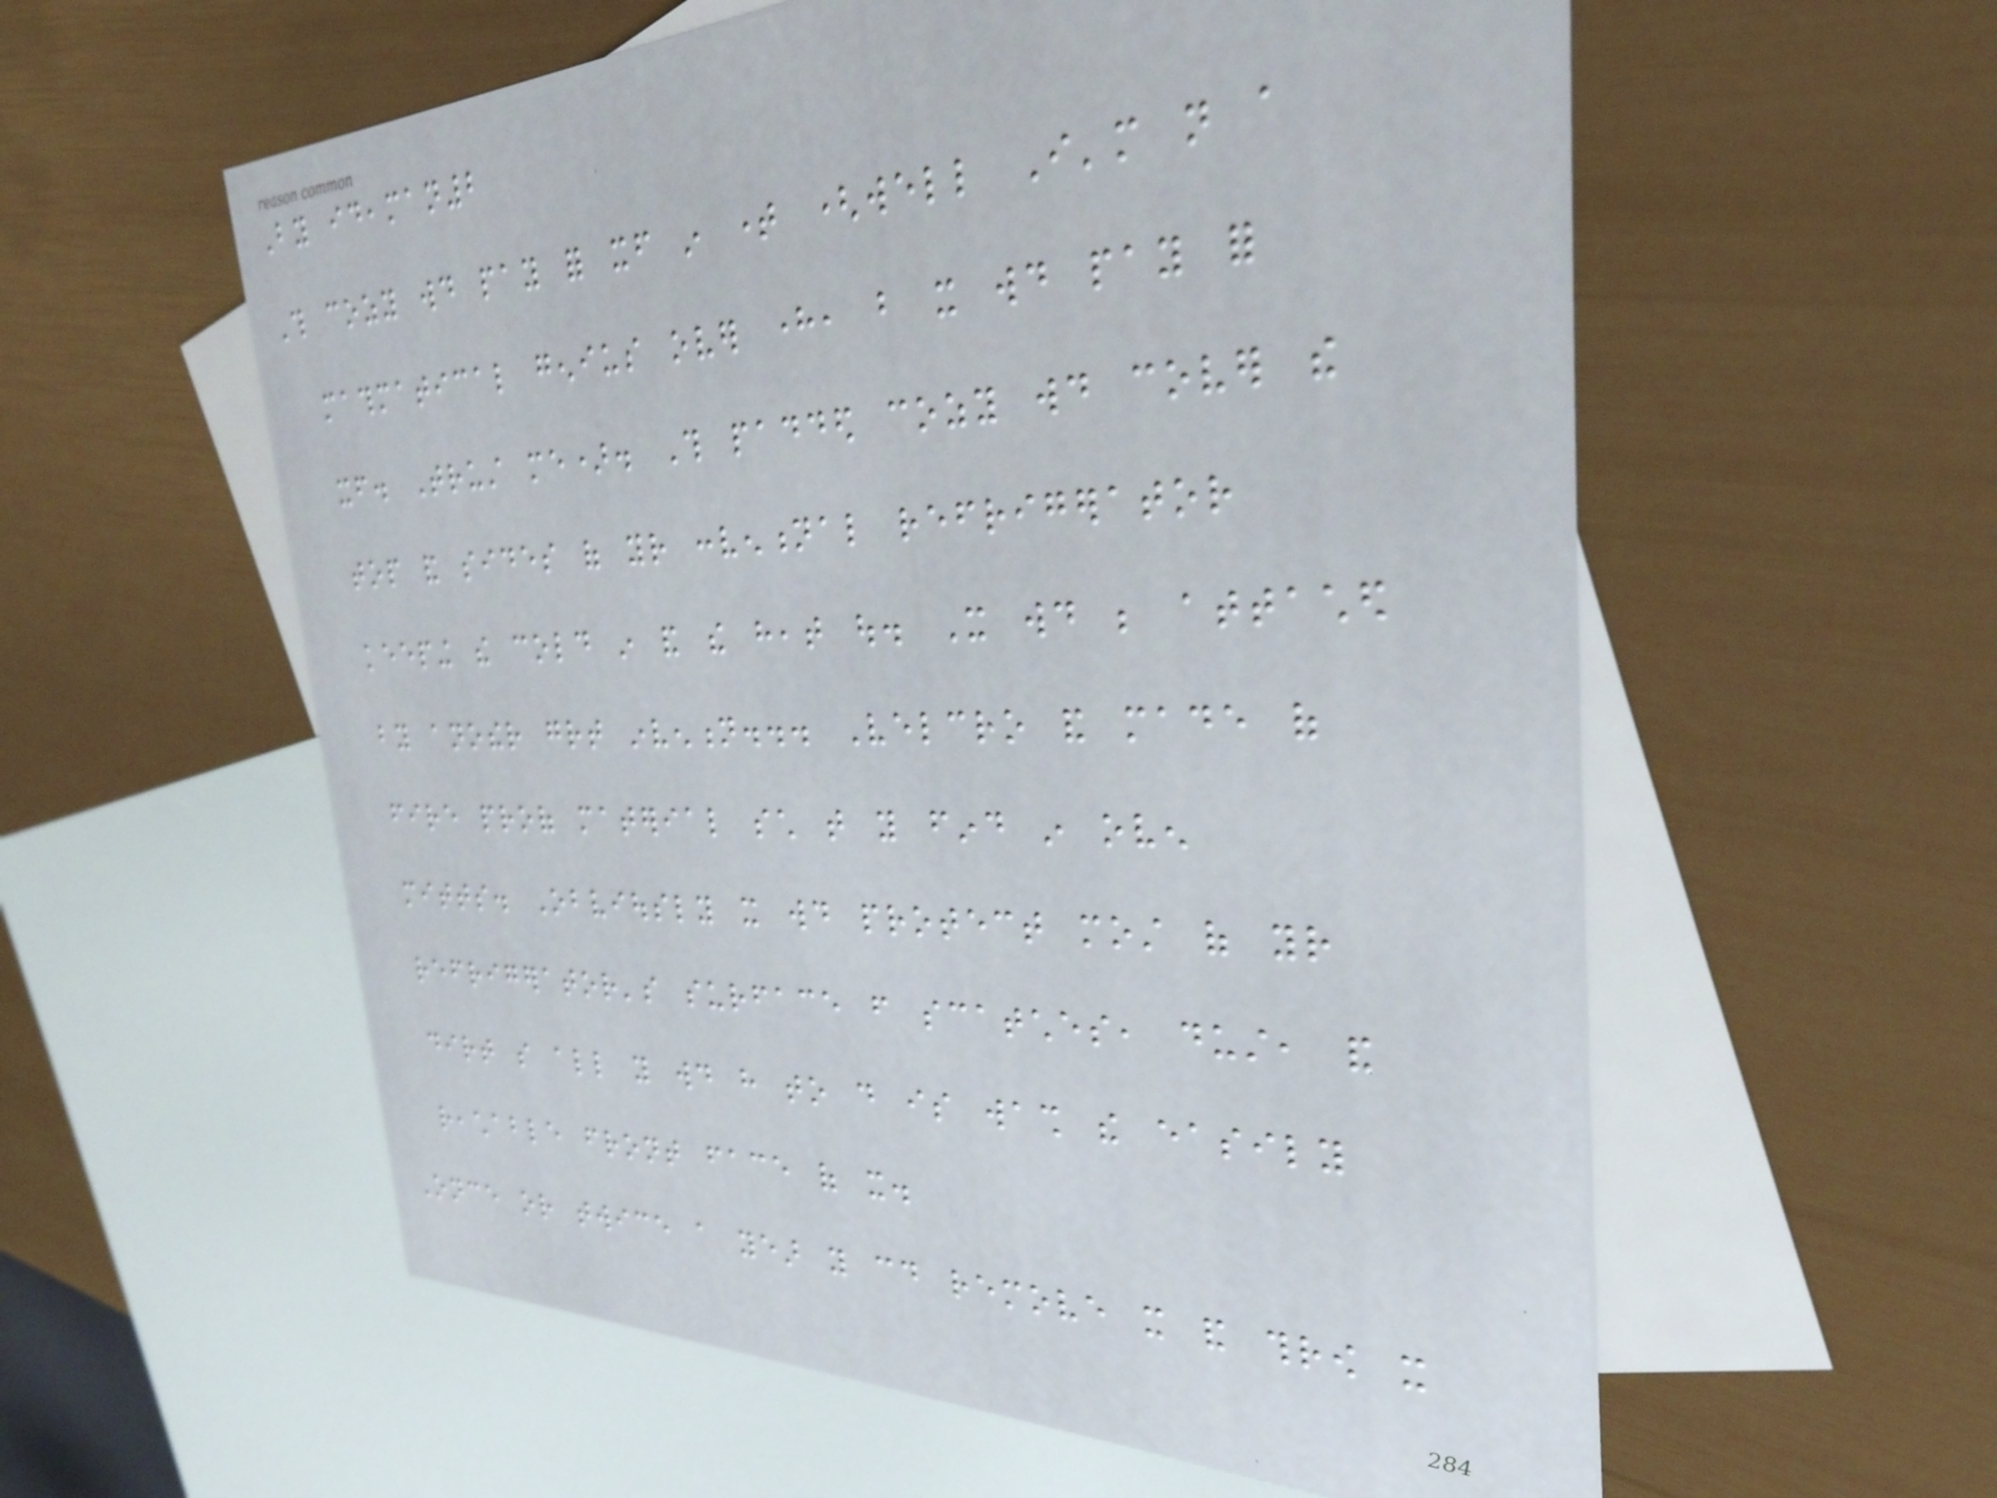By ideaman2
This cozy would pay for itself in time (well I'm not a
mathmatical genius over here, but it would pay for
itself. Trust me). This padded cozy would cover the
top and sides of your conventional refrigerator
keeping the cold in and the heat out. It would be attached
by another great invention... Velcro and made of
fire proof material such that you find in oven
mitts. Obviously it would protect most of your
refrigerator's surface from scatches, dust, and
dirt so all you would have to do is wash the easily
reachable front face of it.
Once or twice a year you could remove it and throw it
